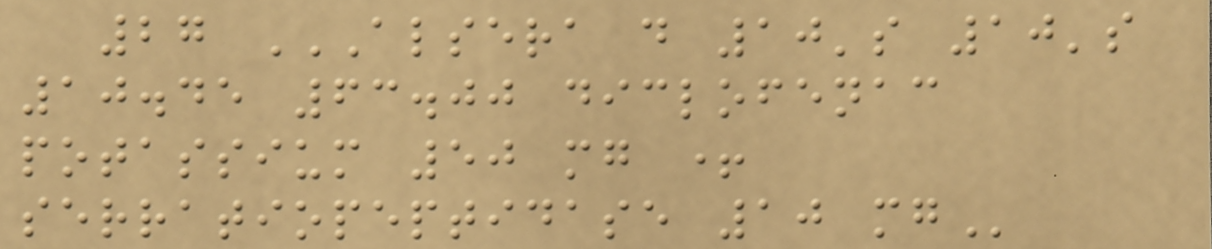27 ALSERA D 10'S 10'S
10.45 63.00 DICLOFENAC
POTASSIUM 50 MG +
SERRATIOPEPTIDASE 10 MG
